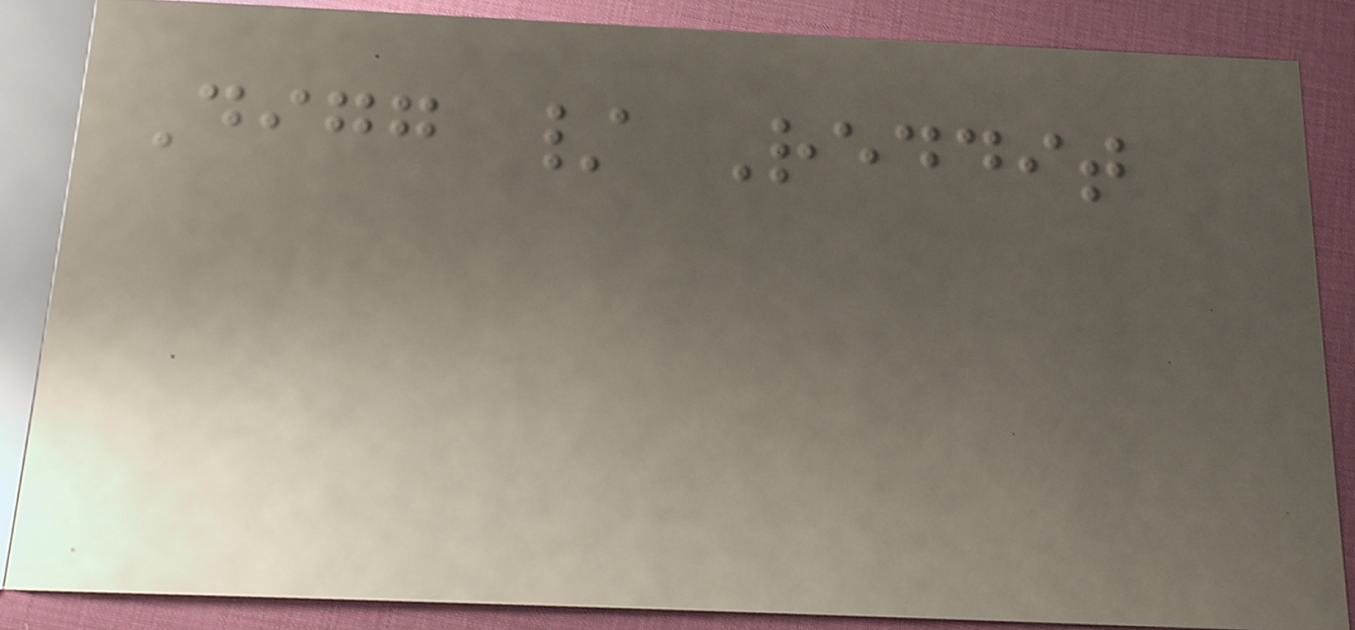Digg / Reddit
